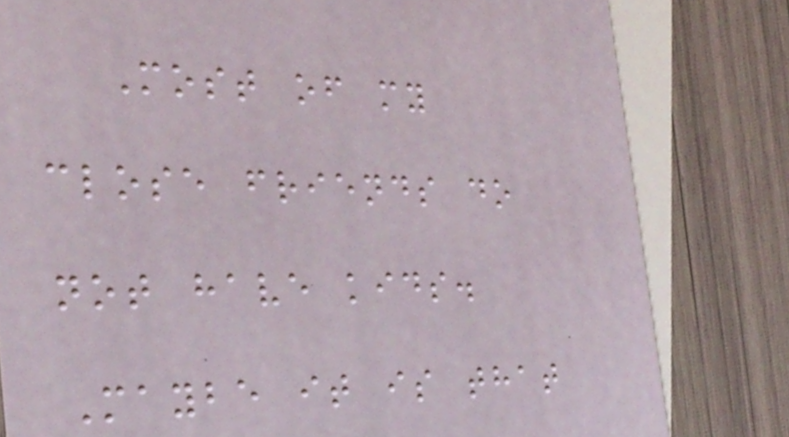Most of my
close friends do
not have kids.
Maybe it is that
